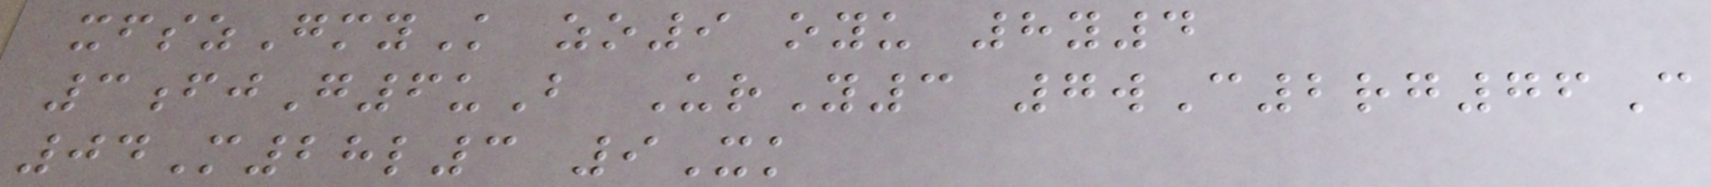xfszGmyK zo9 oyu 8y4
3fjG6uB UrY3 7wC2rg76C
04M28l3 9Xk
